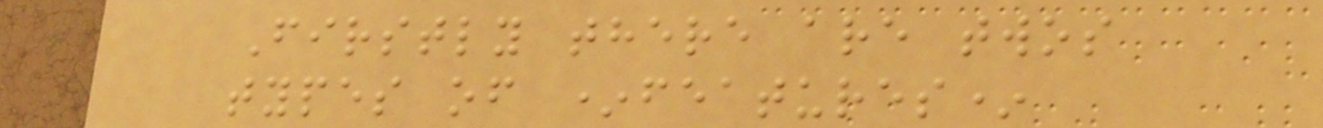Firstly there are twos
types of *features*
